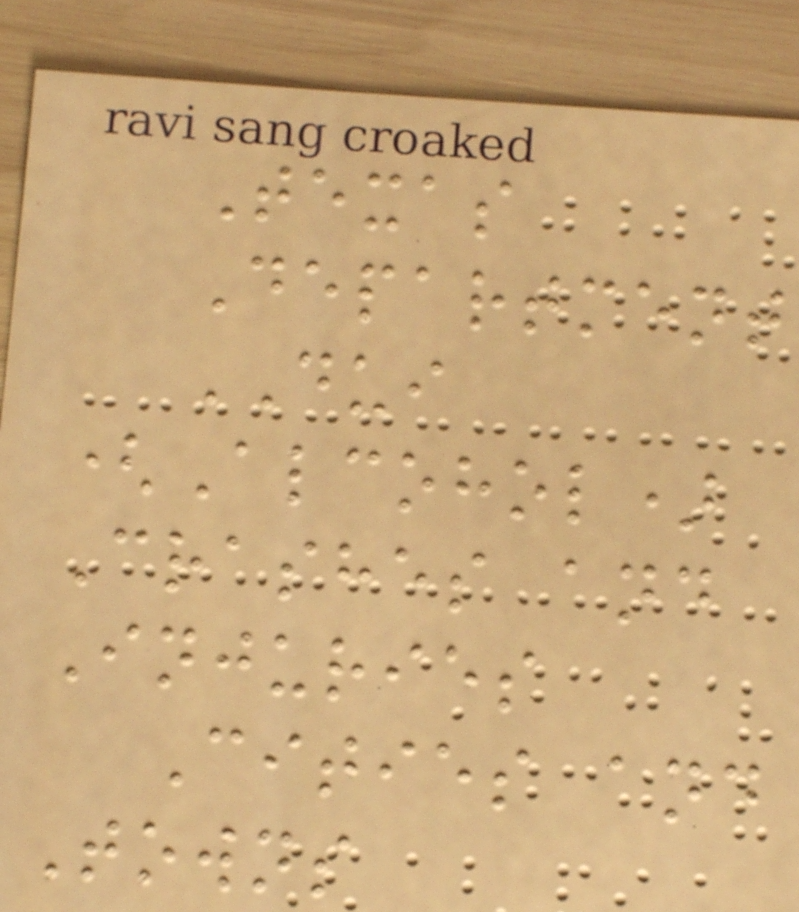Texas
Department
DUI
(Alcohol)
Crashes and
Injuries
Cities and
Towns
